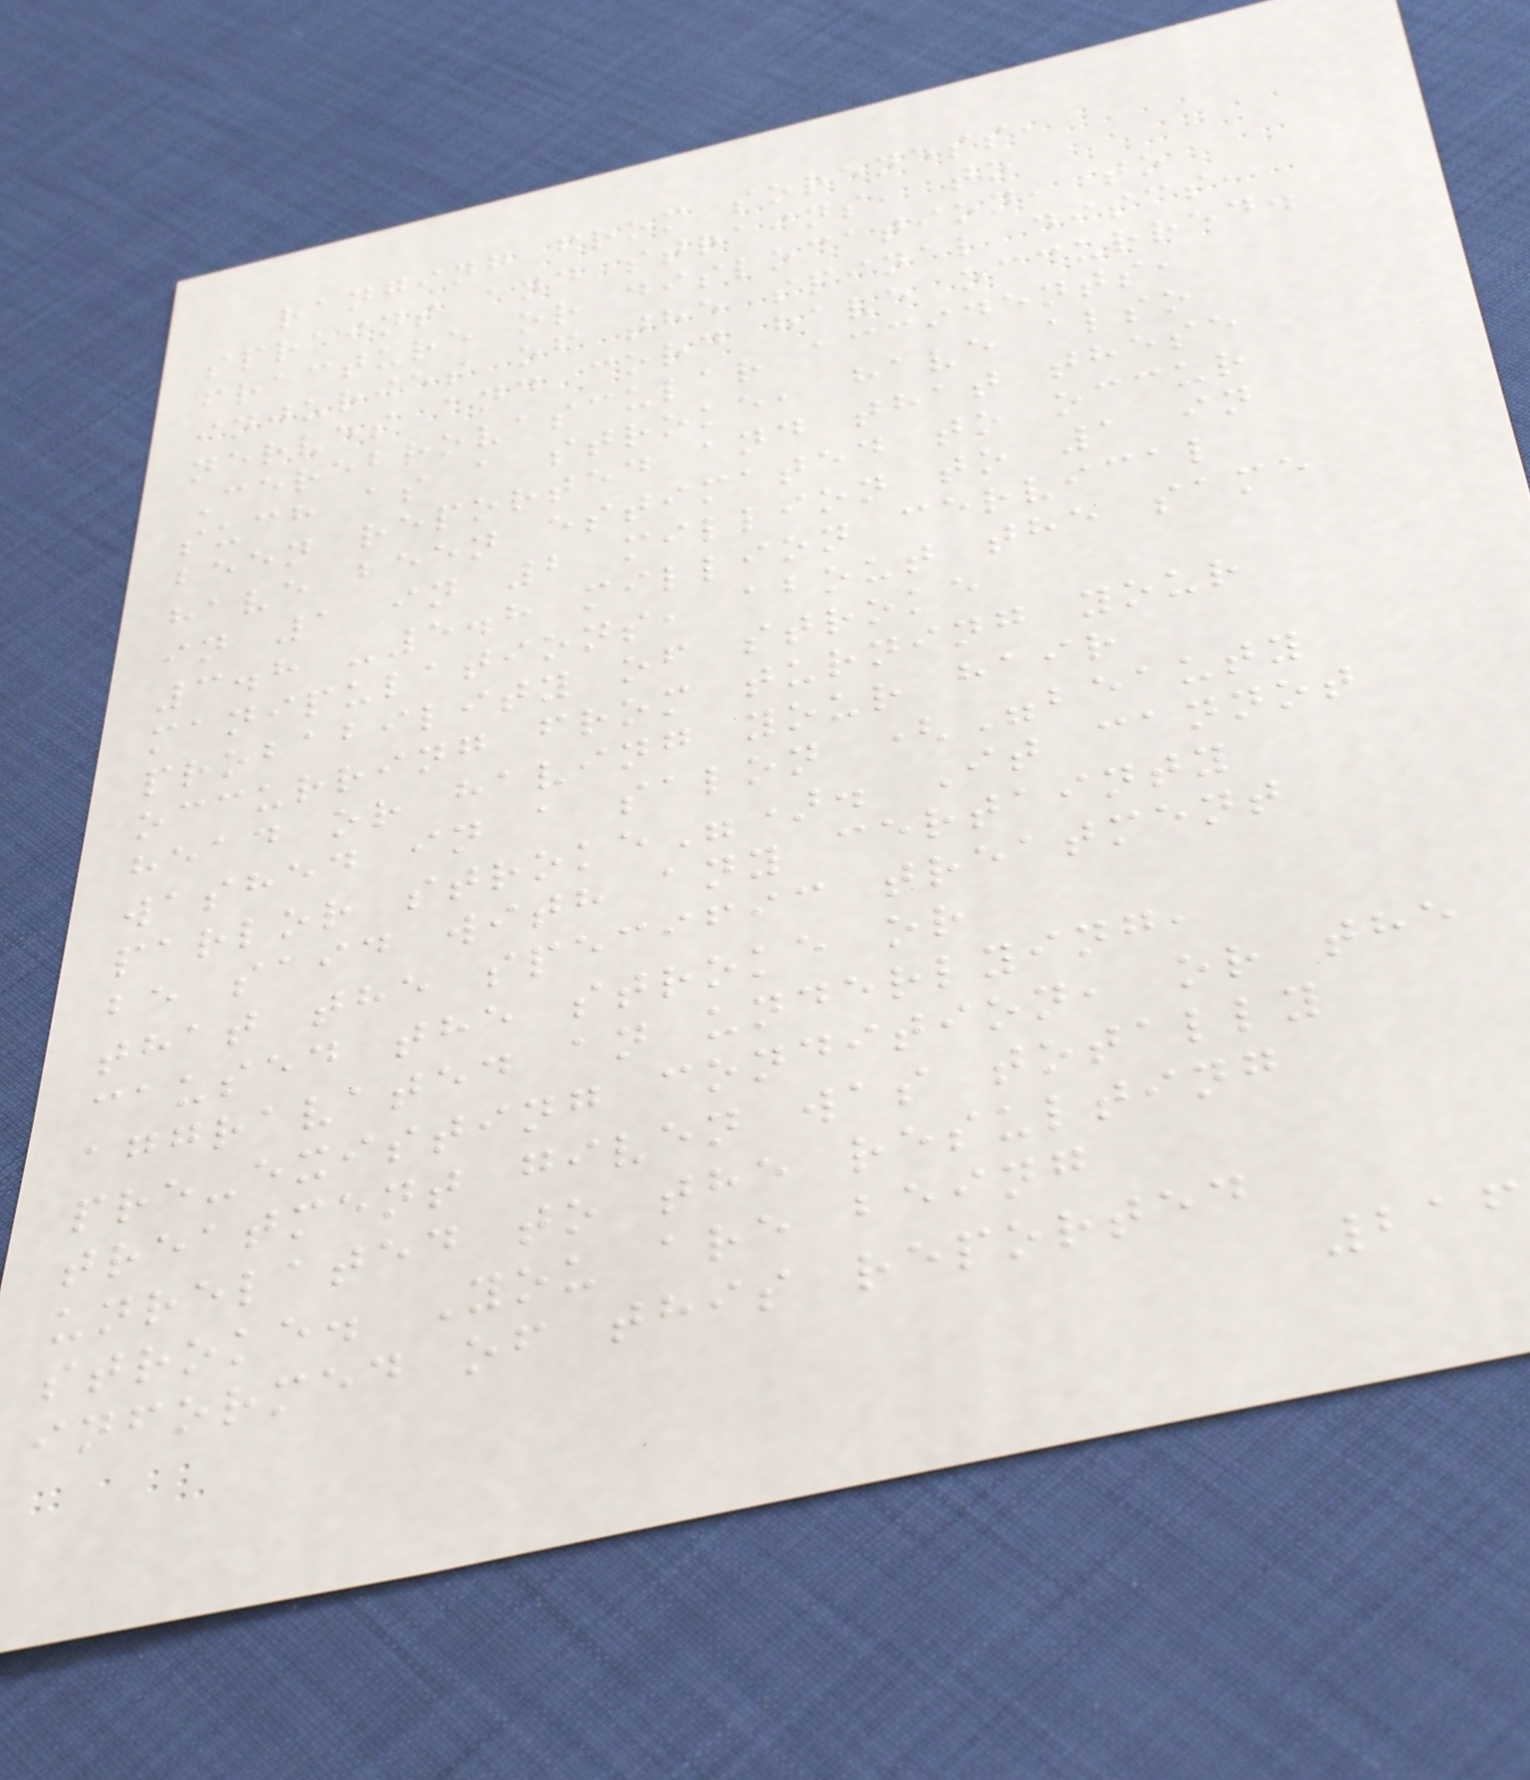ranging from soreness,
sprains and strains, to
fracture or dislocation, to
injuries of the spinal discs,
nerves and cord have occurred.
Cerebrovascular accidents,
such as a stroke, have also
been reported and that these
have been estimated to occur
in 1 in 2 million to 1 in
3.8 -5.8 million cervical
manipulations, about the same
probability of stroke
occurring from turning your
head or having your hair
washed in a salon ("beauty
parlor stroke"). It cannot
be said with any certainty
that the specific treatment
caused the stroke or
aggravated an underlying,
pre-existing condition, or the
treatment given was totally
unrelated to the resulting
stroke. You are being
informed of this reported
216
